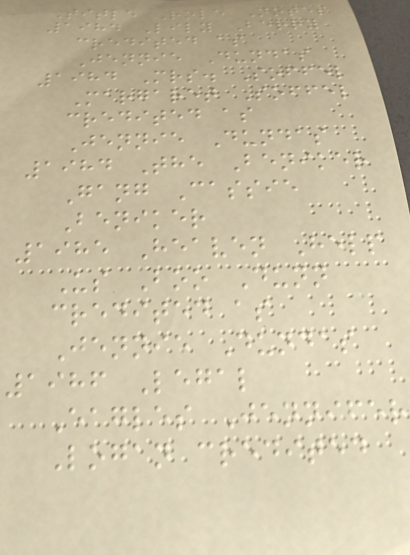Title Role Notes
1984 Lily Berry
credited as
Jennie Dundas
1984 Mrs. Soffel
Margaret Soffel
credited as
Jennie Dundas
1984 The Beniker
Gang Cassie
Beniker
1985 Heaven Help
Us Boo Dunn
credited as
Jennie Dundas
1986 Legal
Eagles Jennifer
Logan credited
